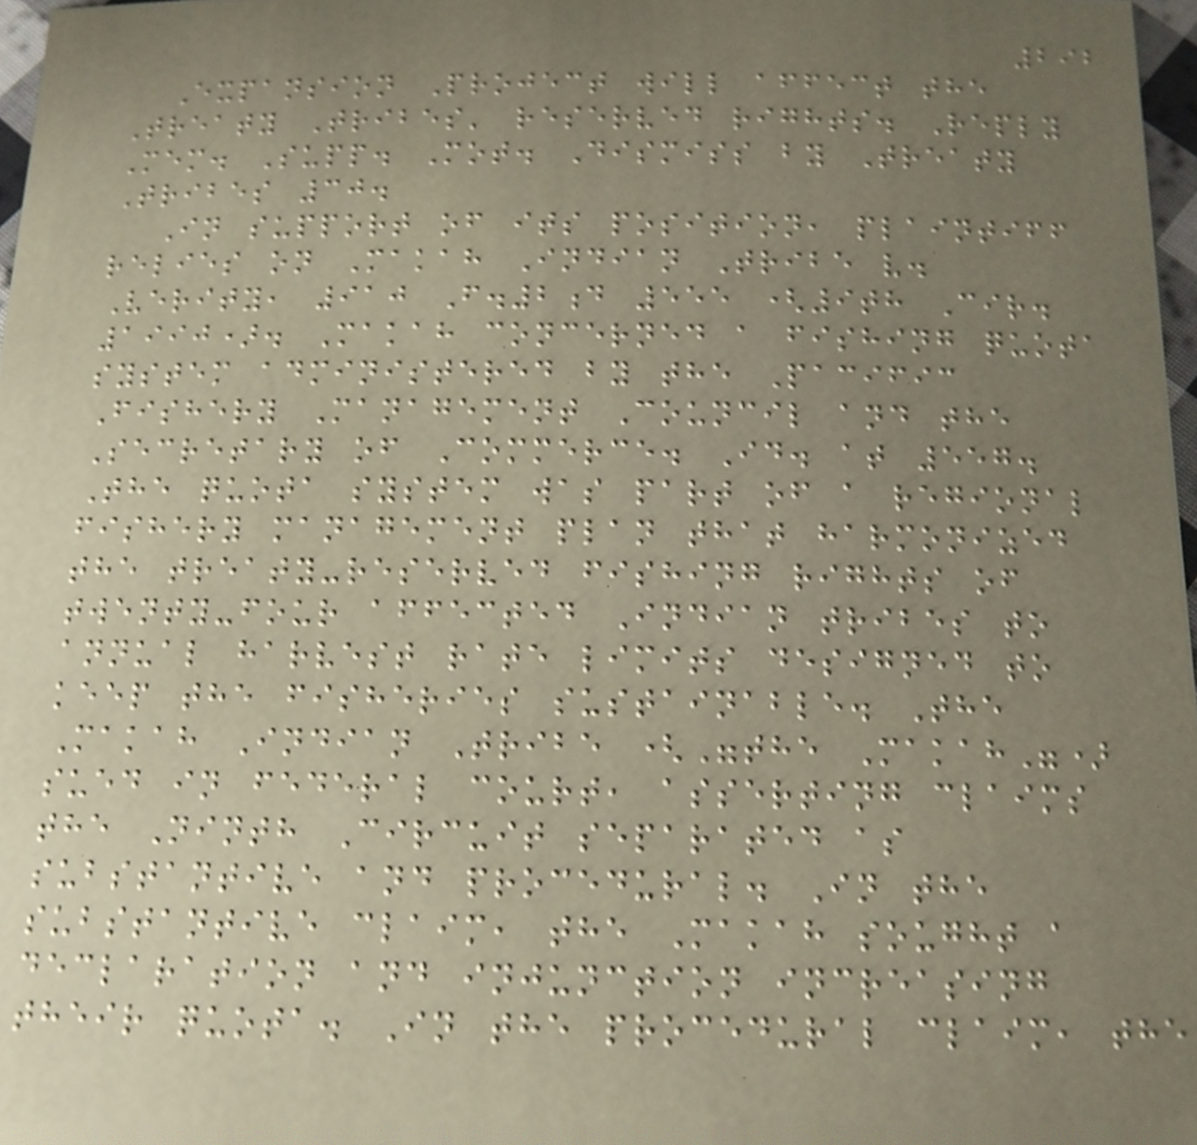292
Expansion Project will affect the
Treaty Tribes' reserved rights. Reply
Mem. Supp. Mot. Dismiss by Treaty
Tribes 30.
In support of its position, plaintiff
relies on Makah Indian Tribe v.
Verity, 910 F.2d 555 (9th Cir.
1990). Makah concerned a fishing quota
system administered by the Pacific
Fishery Management Council and the
Secretary of Commerce. Id. at 557.
The quota system was part of a regional
fishery management plan that harmonized
the treaty-reserved fishing rights of
twenty-four affected Indian tribes to
annual harvest rate limits designed to
keep the fisheries sustainable. The
Makah Indian Tribe ("the Makah")
sued in federal court, asserting claims
the Ninth Circuit separated as
substantive and procedural. In the
substantive claim, the Makah sought a
declaration and injunction increasing
their quota. In the procedural claim, the
